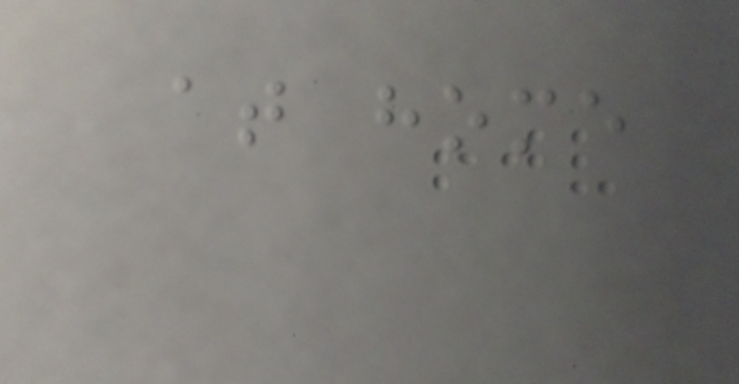at home
